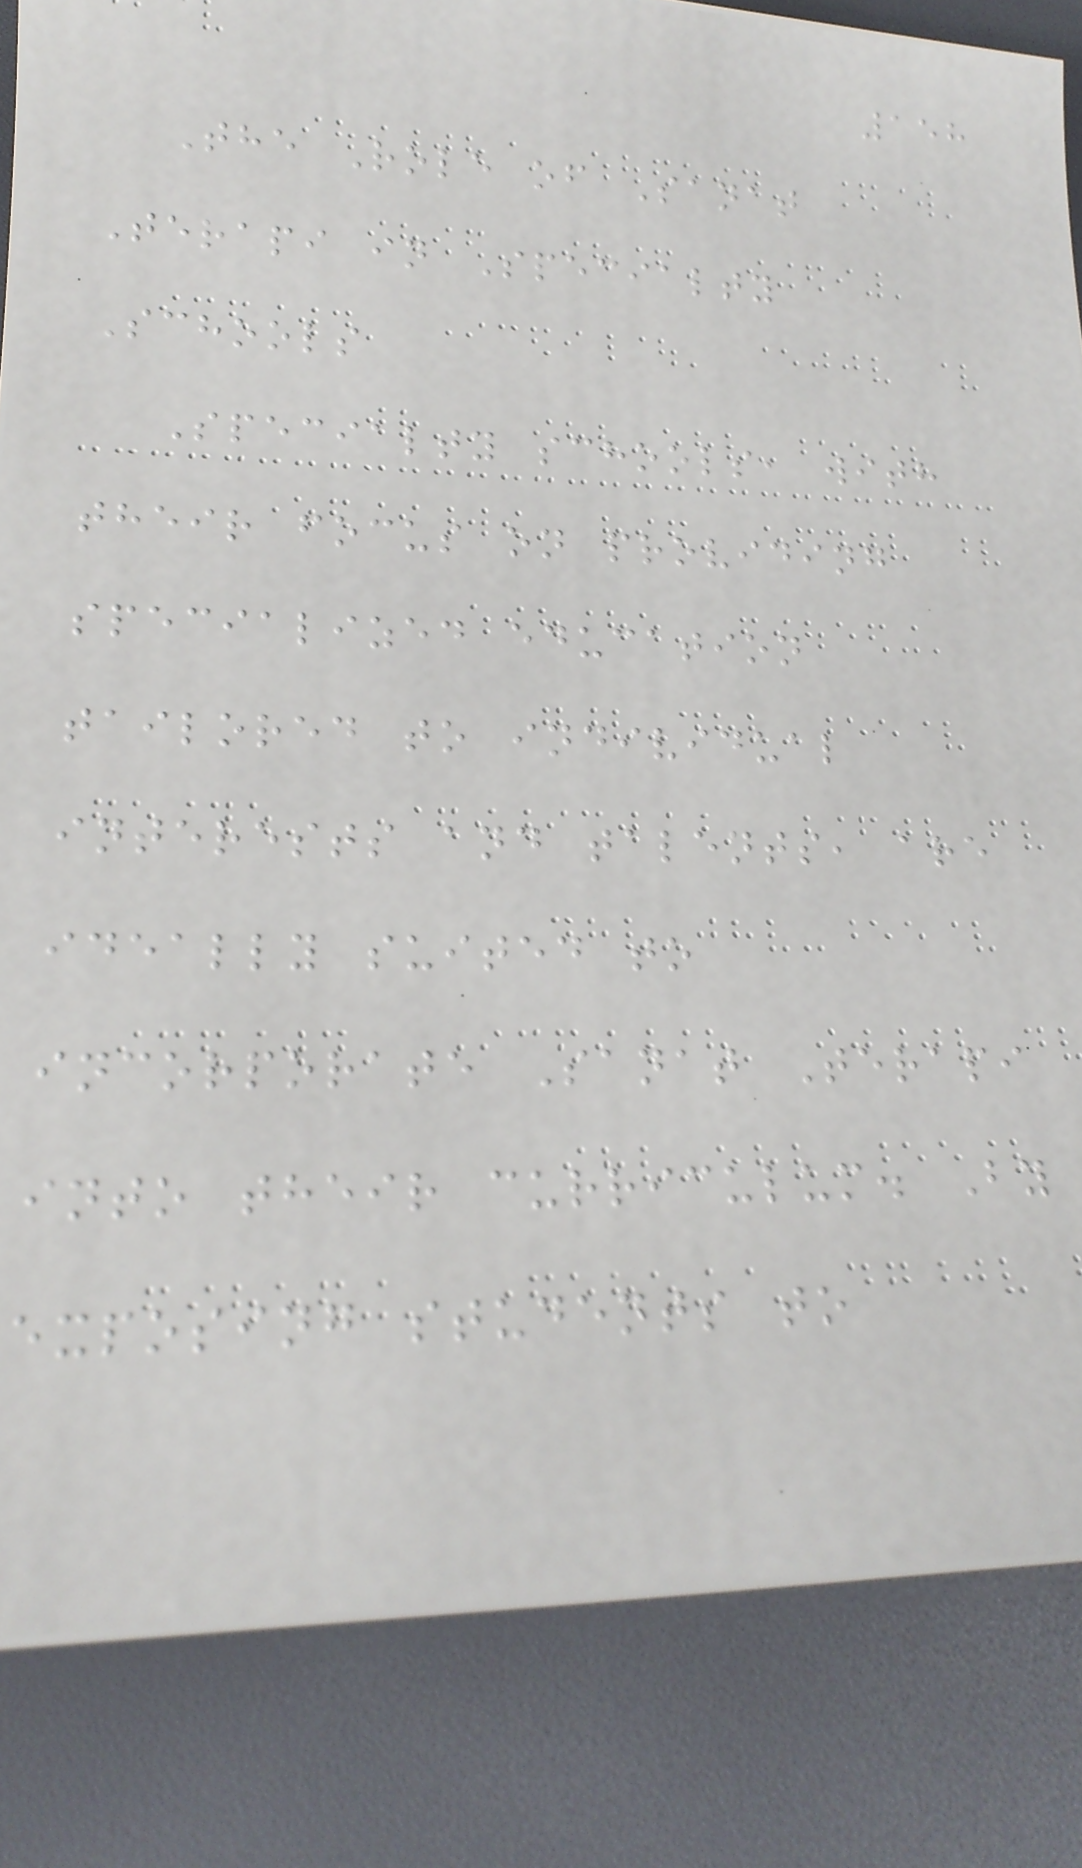158
The Role of Sanat
Terapi in Specialty
Schools
Specialty schools, with
their focus on providing
specialized education
tailored to individual
interests and talents, are
ideally suited to
incorporate Sanat Terapi
into their curriculum. By
exposing students to
